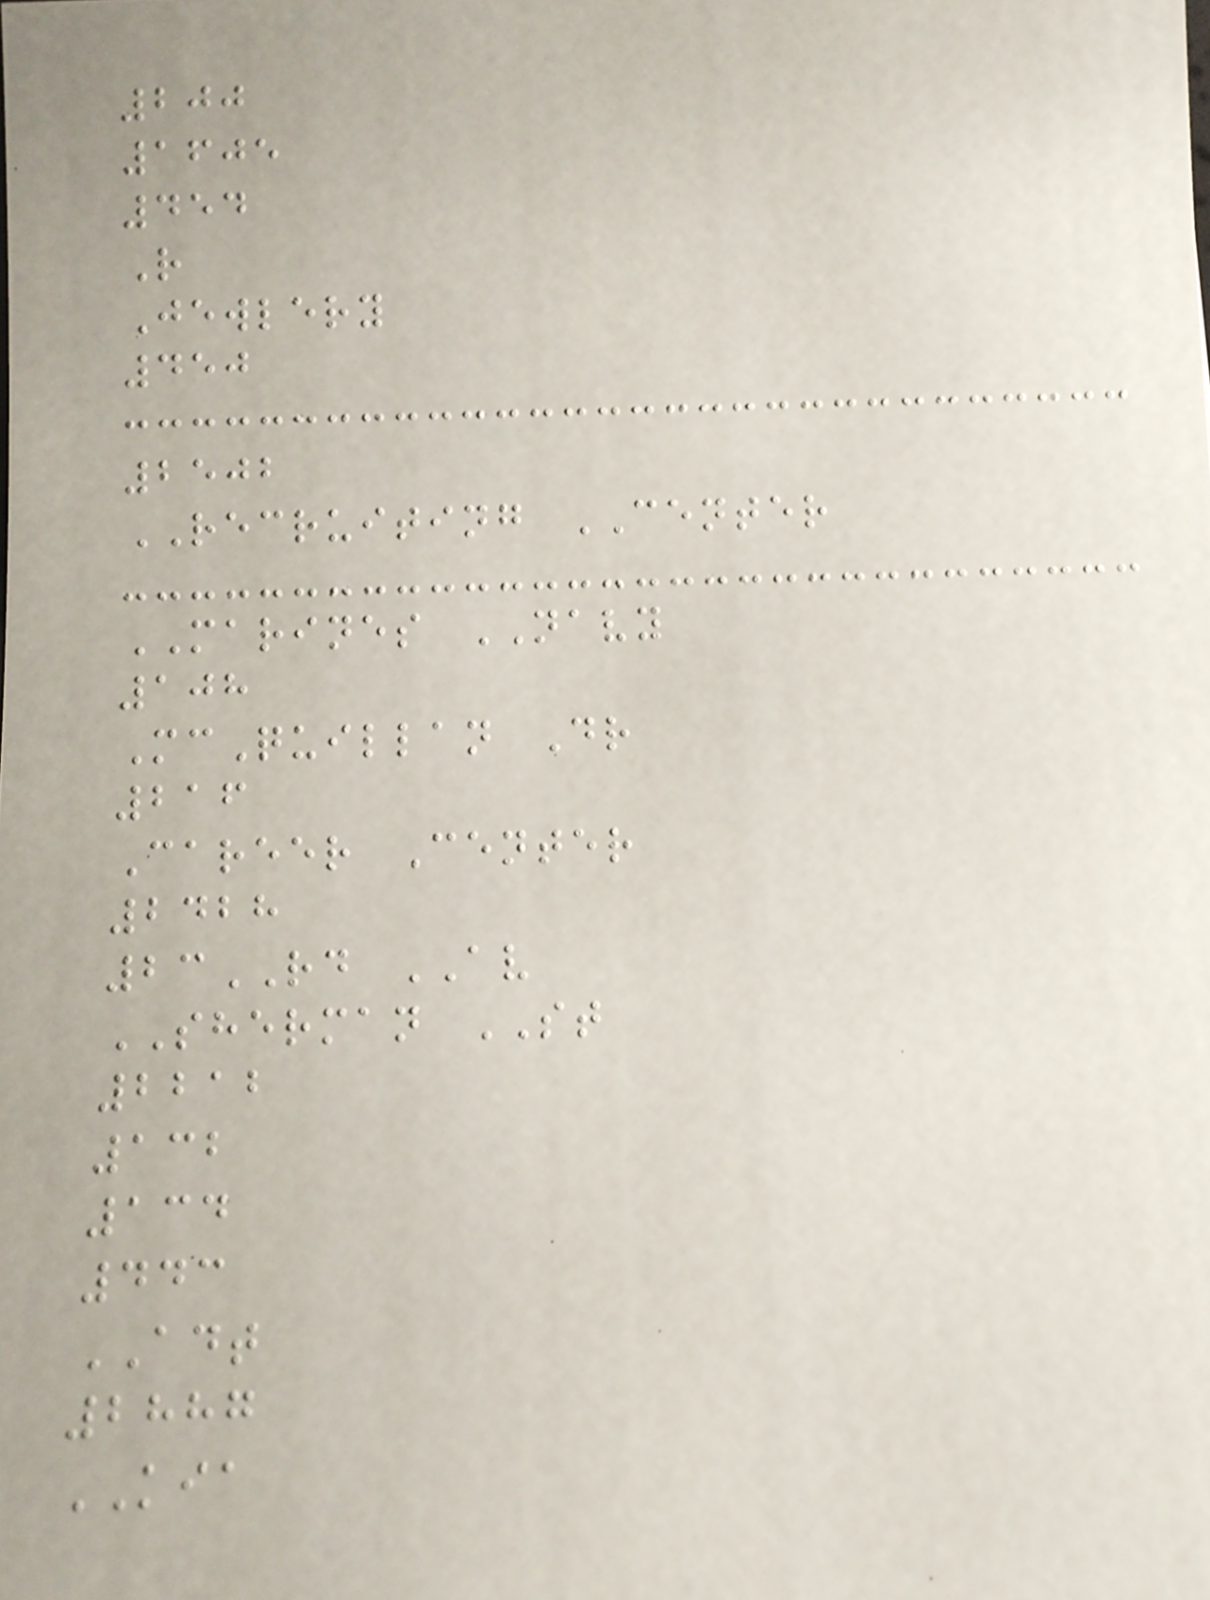200
1605
454
R
Jewlery
450
2502
RECRUITING CENTER
MARINES NAVY
108
McQuillan Dr
216
Career Center
2428
23RD AV
SHERMAN ST
2212
132
134
443
ADT
2887
KIA
